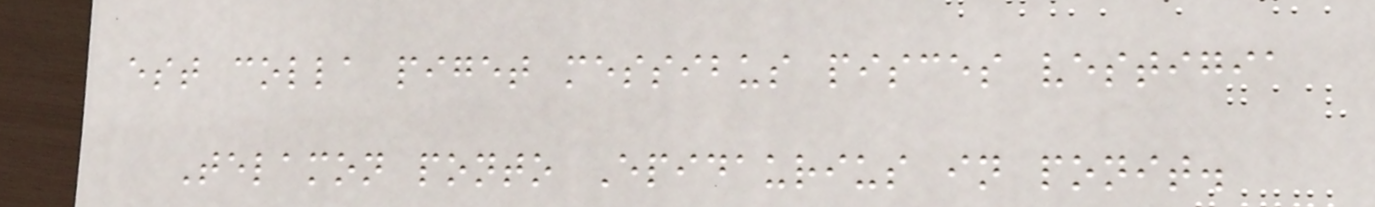est colla piget messibus pisces vestigia
Telamon ponto Epidaurius in ponit.
